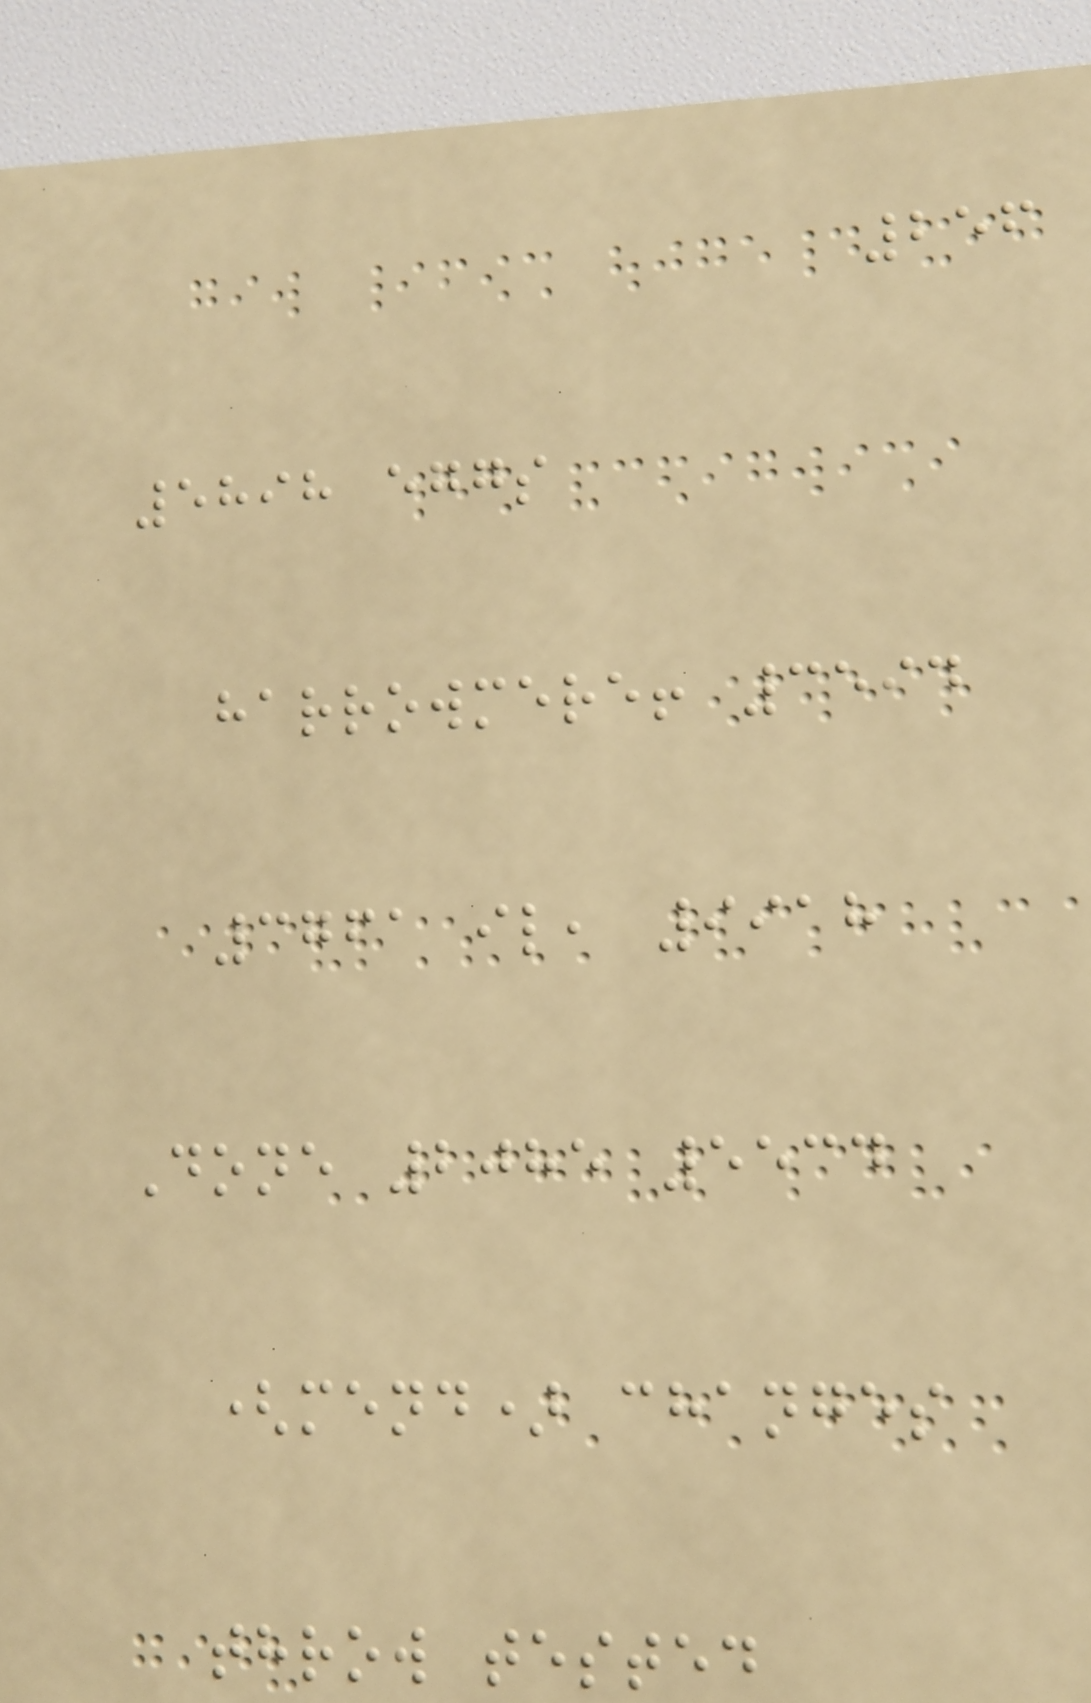256
5898 eggs
harrowmere! 3594
3761 il, 9918
Done 2085 5534
(mend) changes
throw tested
